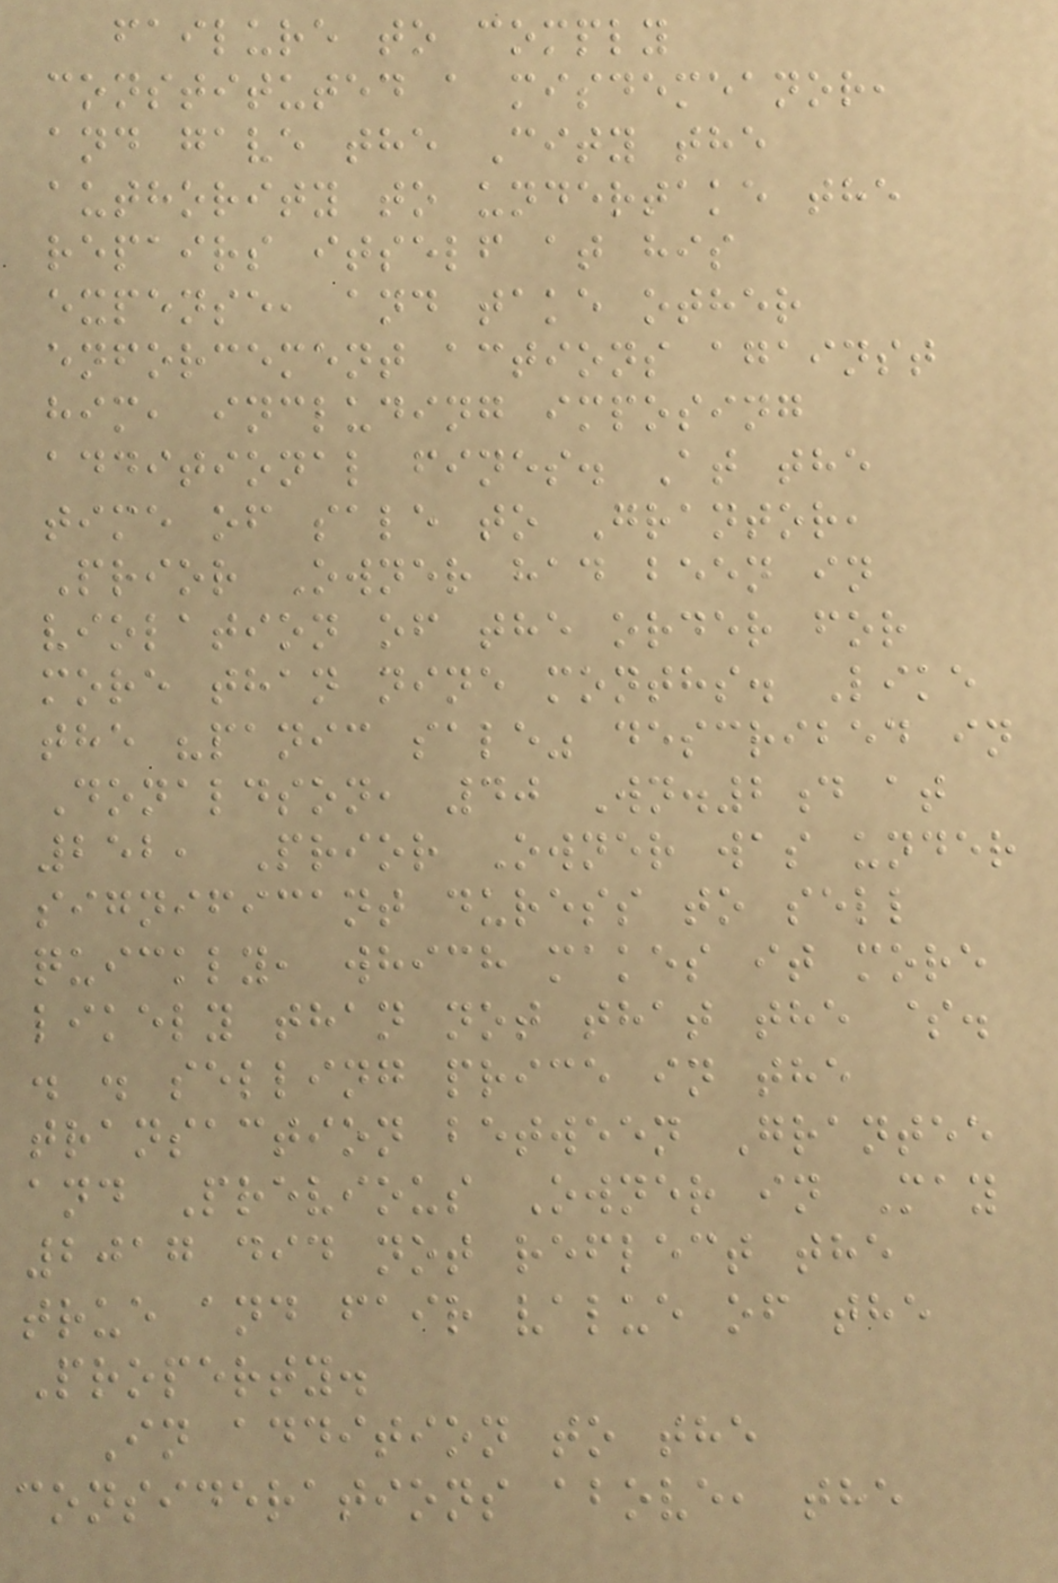failure to comply
constituted a misdemeanor,
and gave the City the
authority to undertake the
repairs itself at his
expense, and take other
enforcement actions against
him, including imposing
additional fines. At the
time of sale to Grantor,
Prior Owner had been in
violation of the order for
more than nine months. Like
the "panic sale" described in
Donaldson, 40 Wn.2d at
252, Prior Owner was under
significant duress to sell
quickly, which makes it more
likely than not that the $.
. . selling price in the
transaction between Grantee
and Previous Owner in May
2017 did not reflect the
true and fair value of the
Property.
In addition to the
considerations above, the
